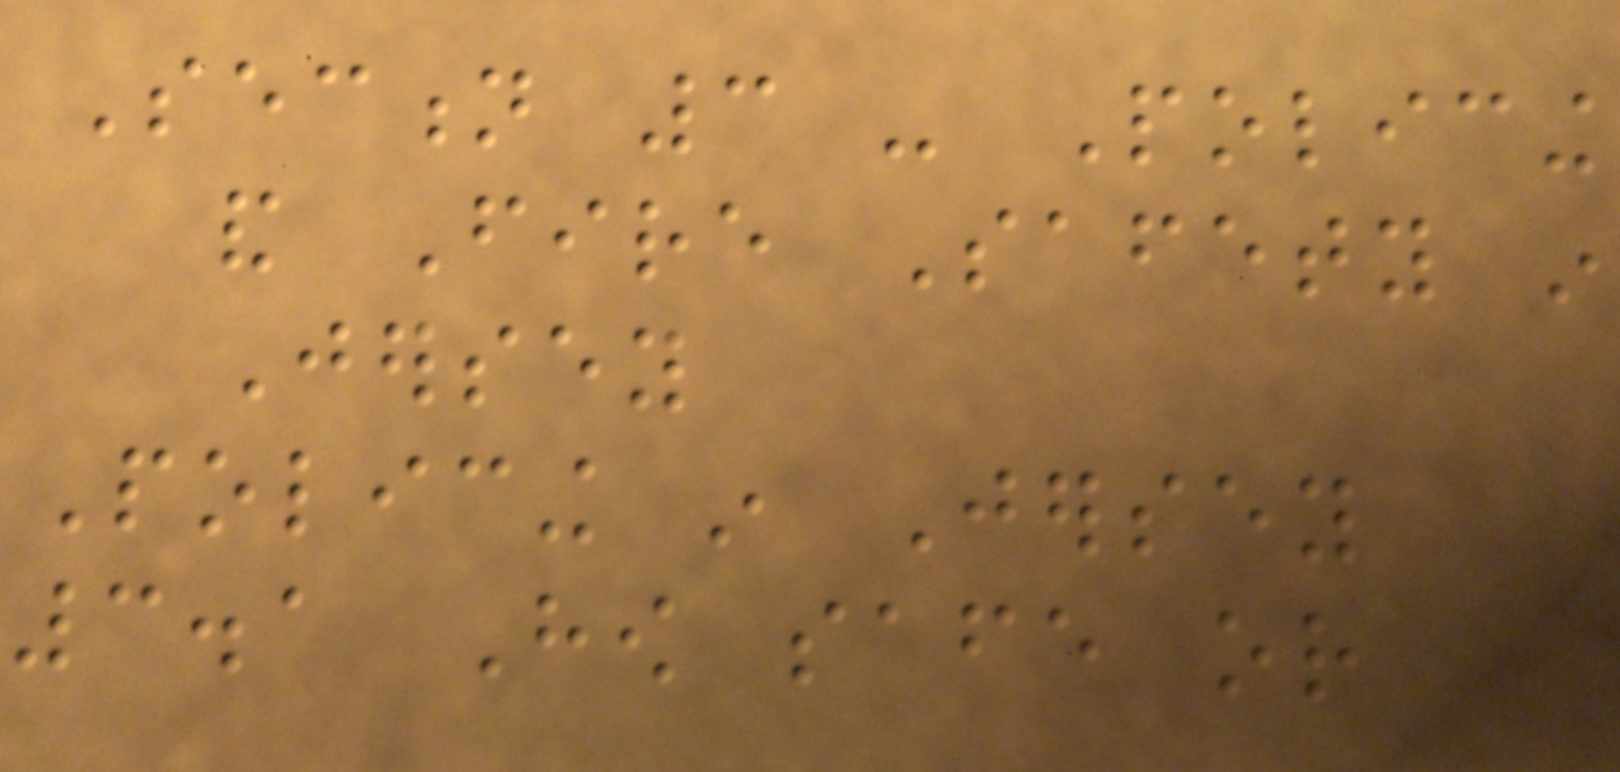Section 3 - Policing
and Fire Safety in
Jersey
Policing in Jersey
3.1 How safe or
